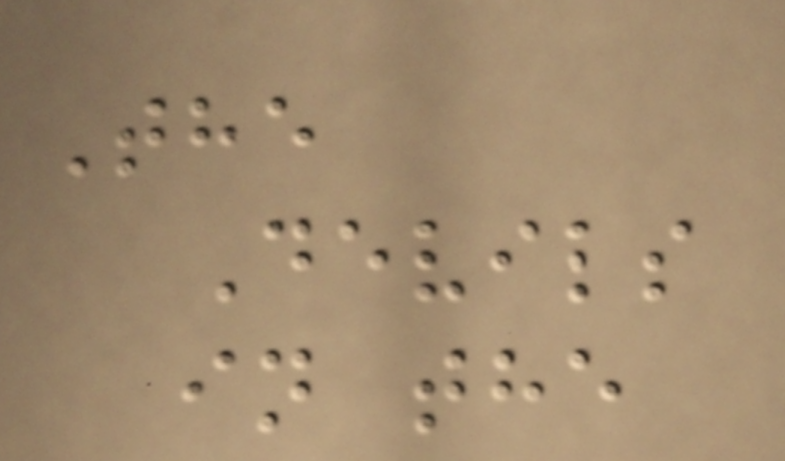The
Devils
in the
